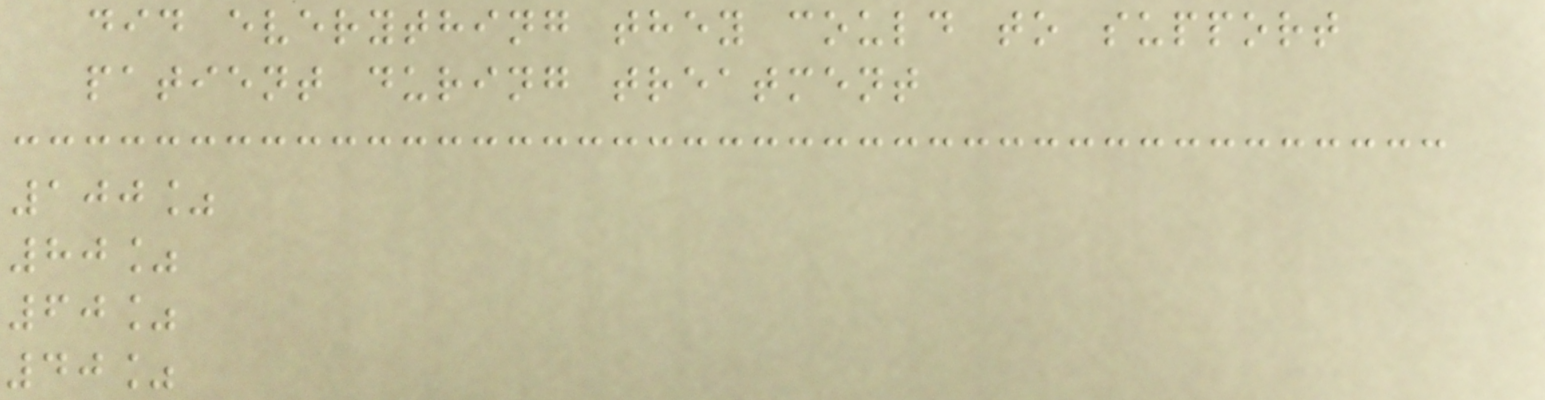did everything they could to support
patient during treatment
100%
80%
60%
40%
